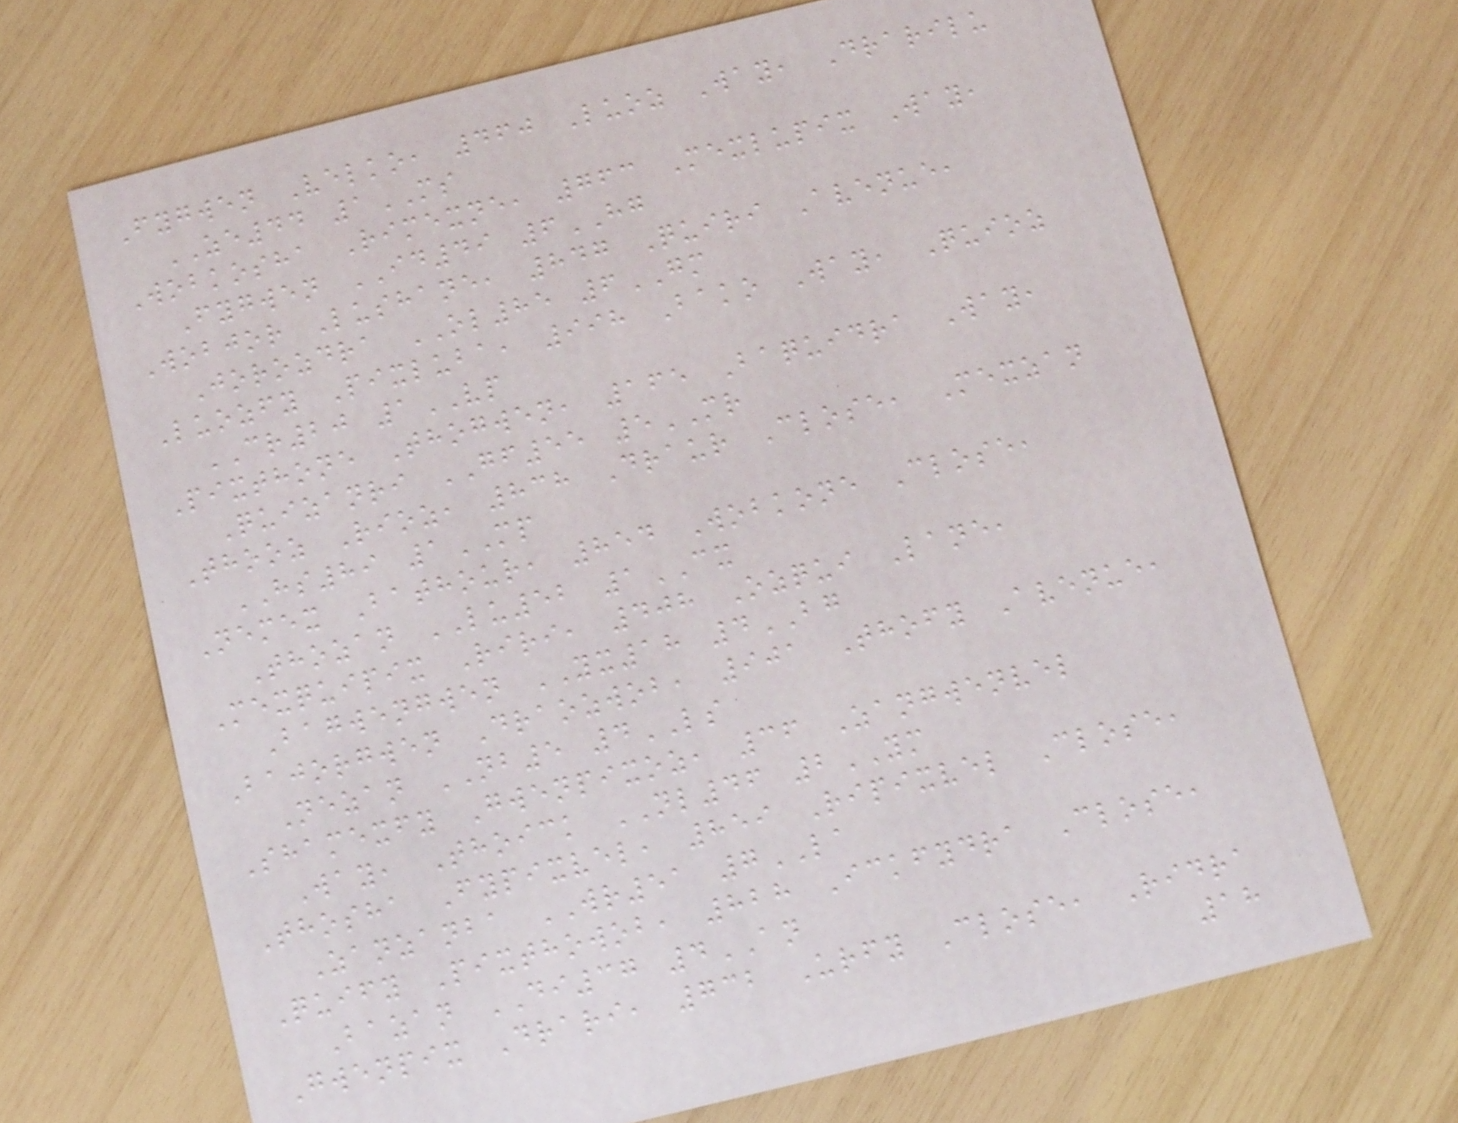Fygwen Velko, 460 Luoz Way, Drarilu
ZE44 1MS
Wobkosha Rimexne, 763 Mexlupix Way,
Fygwen ID49 6HG
Wobjor Lushane, 847 Quiri Avenue,
Jorozdra OL85 6GM
Luozfy Pixluba, 998 Bako Way, Quioz
CR20 1VP
Pixthone Thogwen, 165 Baquidra Way,
Quizanri GF55 5MR
Thooz Rioz, 838 Draur Close, Mexzan
HS89 1MP
Nemex Bathour, 854 Wobkone Close,
Thozan LU52 1CX
Mexquipix Riri, 408 Ozqui Lane,
Bagwengwen YX18 4BG
Bajorgwen Draozwob, 901 Thofy Avenue,
Nezan NB5 4LS
Shamexfy Gwenpixoz, 36 Zangwenvel
Way, Thoick NL46 2YM
Thosha Fypixvel, 859 Ripixvel Close,
Zanzanba WR51 7LA
Quify Pixthowob, 828 Ickfydra Close,
Bazan DI37 4AN
Gwenpix Drari, 732 Urfy Close, Ridra
18
